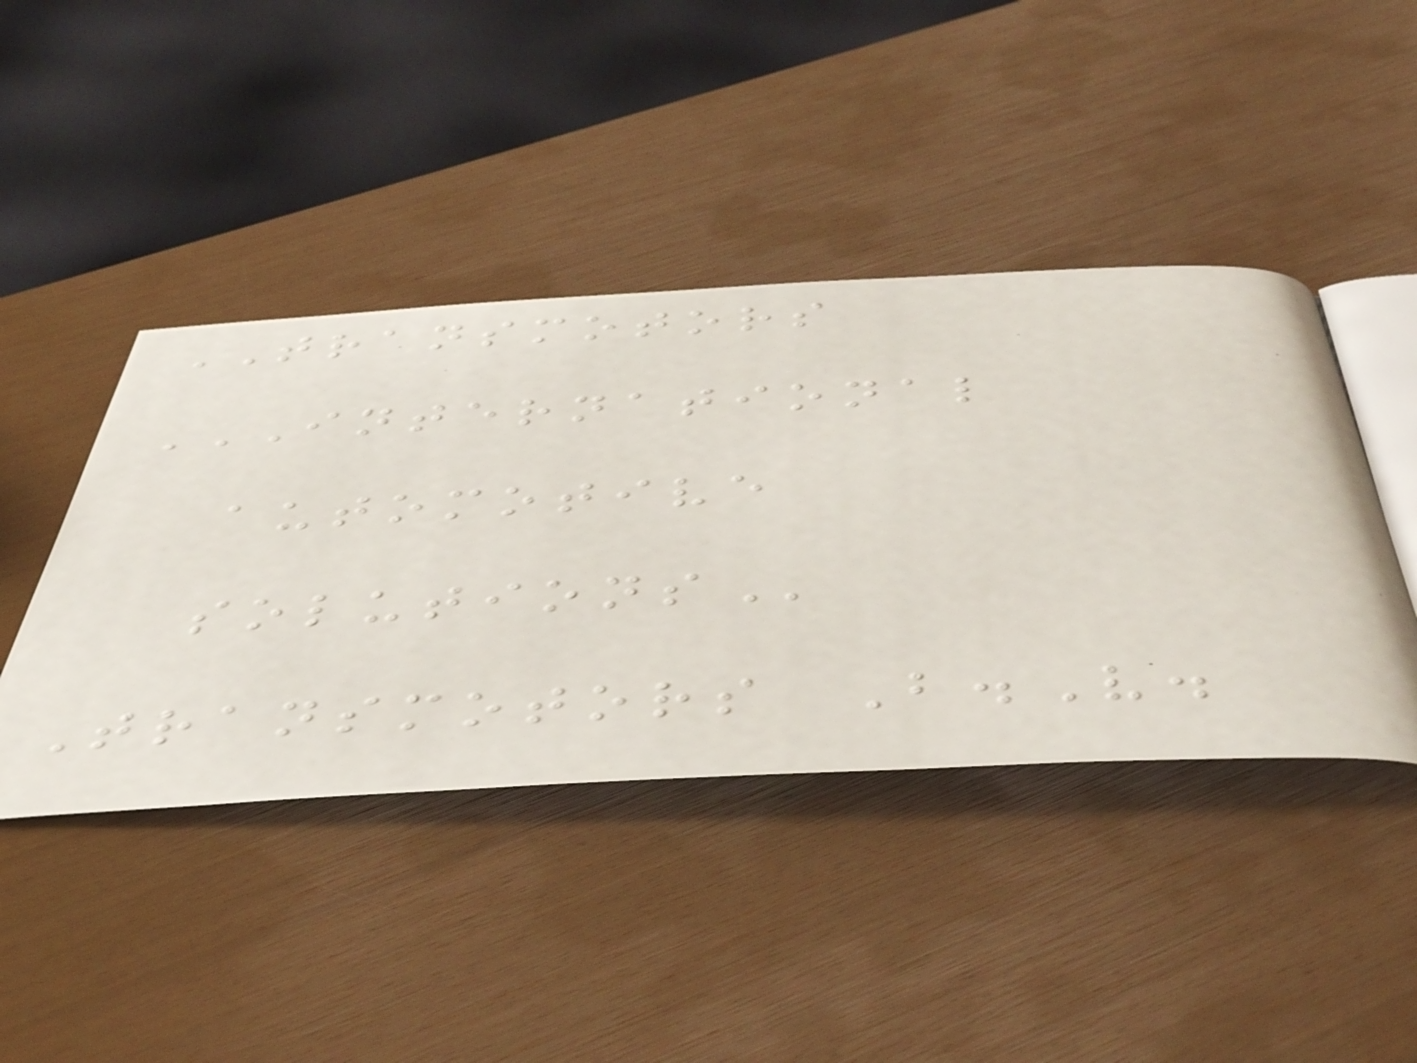TRANSMOTORS
INTERNATIONAL
AUTOMOTIVE
SOLUTIONS
Transmotors B.V.
